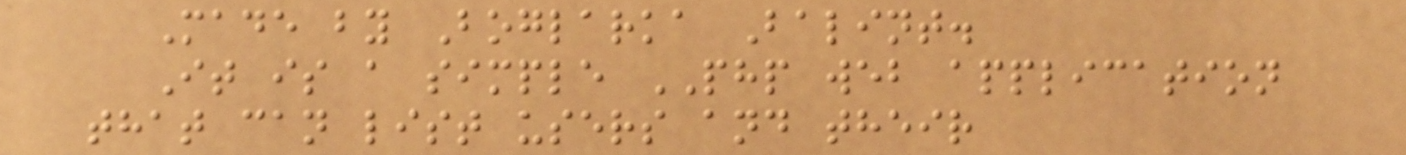Made by Boglarka Balint.
It is a simple PHP web application
that can list users and their
